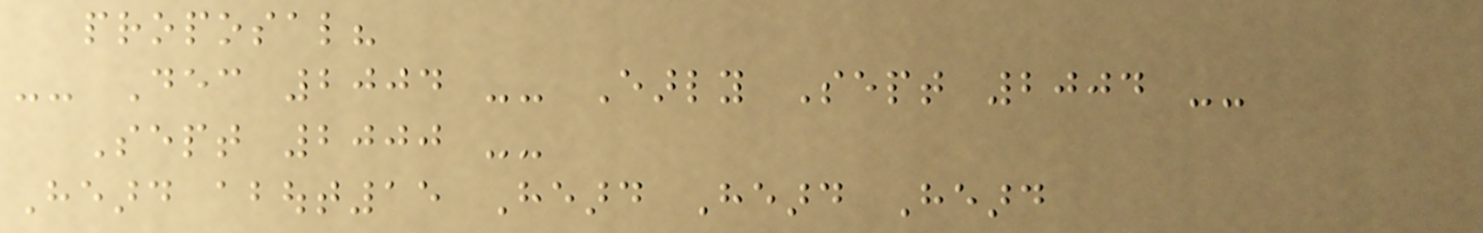proposal?
-- Dec 2004 -- Early Sept 2004 --
Sept 2000 --
Heard about15 Heard Heard Heard
